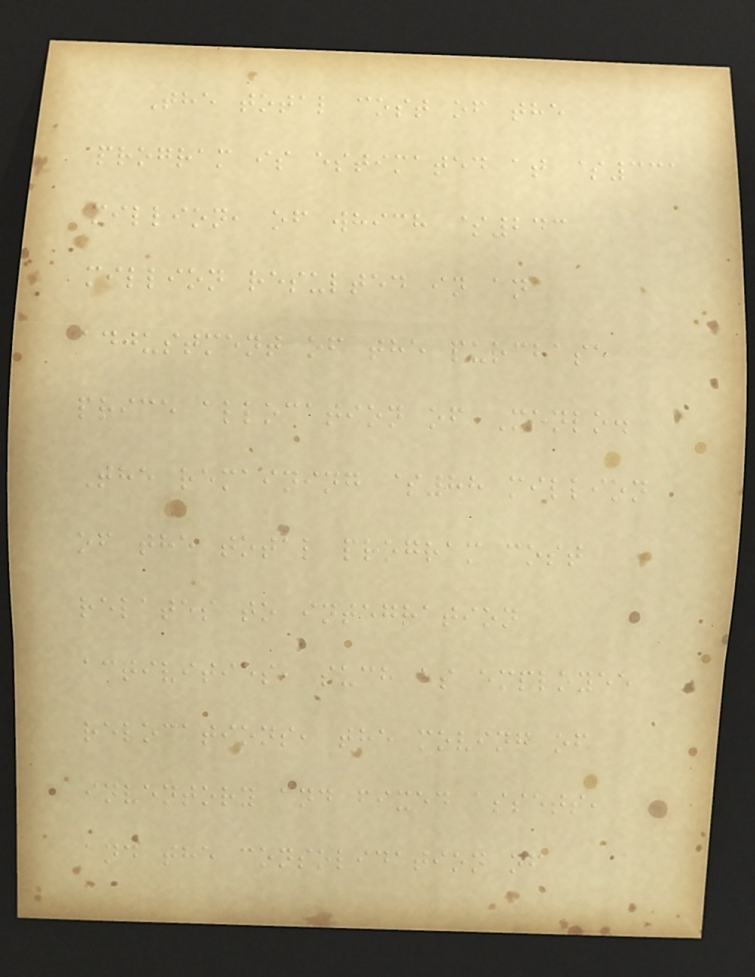The total cost of the
program is estimated at $331
million, of which $243
million resulted in an
adjustment of the purchase
price allocation of Menlo.
The remaining $88 million
of the total program cost
relates to integration
activities, such as employee
relocations, the moving of
inventory and fixed assets,
and the consolidation of
